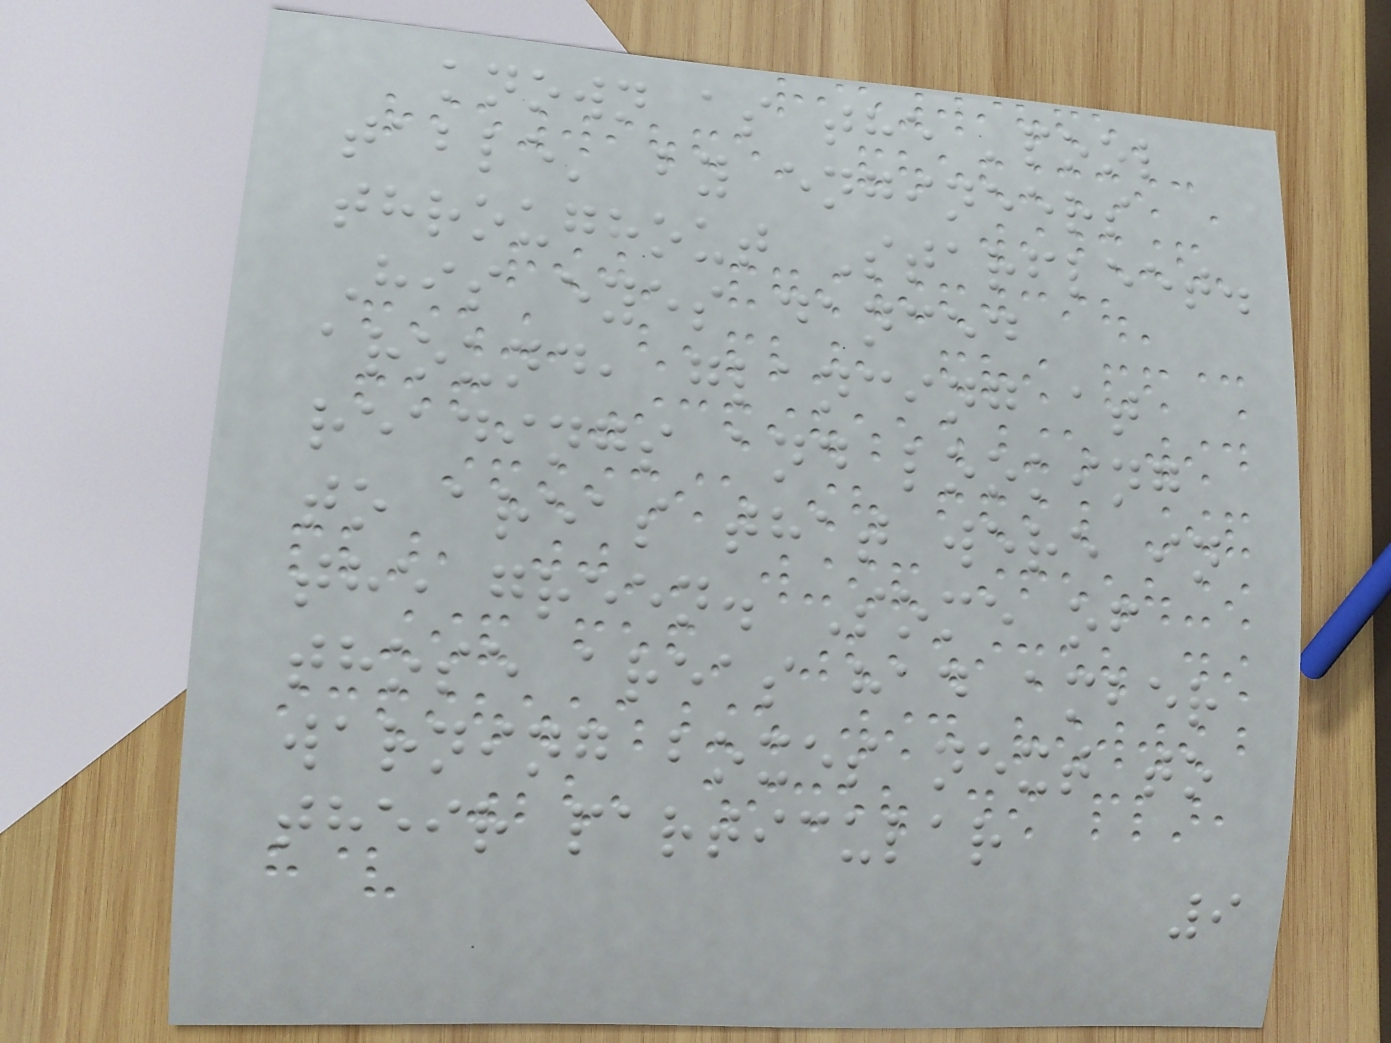known as the 'pool
table' by engineers
throughout Starfleet.
His eyes danced
around, glancing at
readings and looking
to areas that were in
the green. Some of
those areas had amber
warning boxes next to
their particular
9
